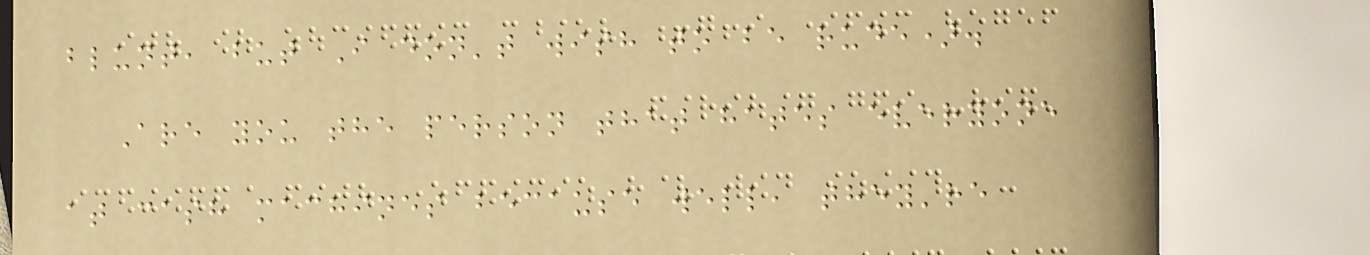blunt, but I don't wish to be rude).
Are you the person that hates everyone
at cash machines because well, they're
